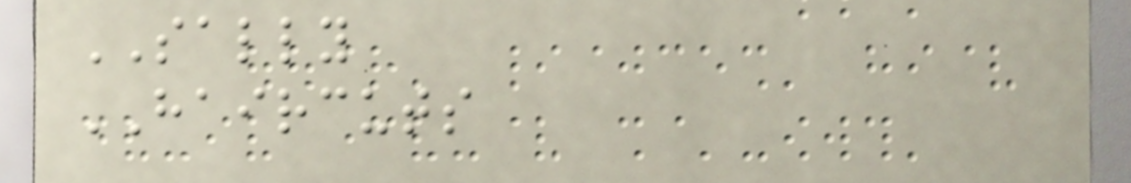SALLY
HAIRCUTS
